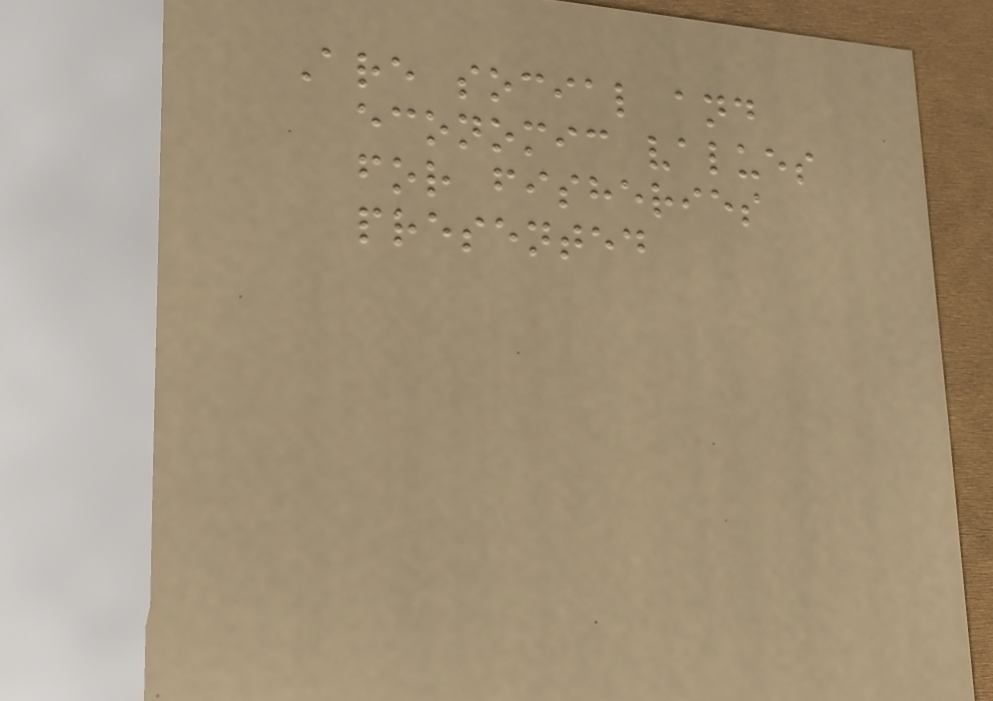Are social and
economic values
for fisheries
presented
